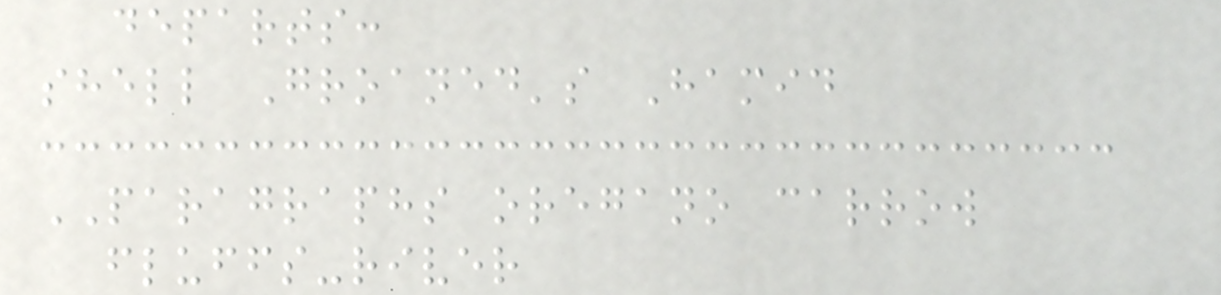departs:
shell Groaned's Hamid
PARAGRAPHS oregano carrow
fluffs-river
